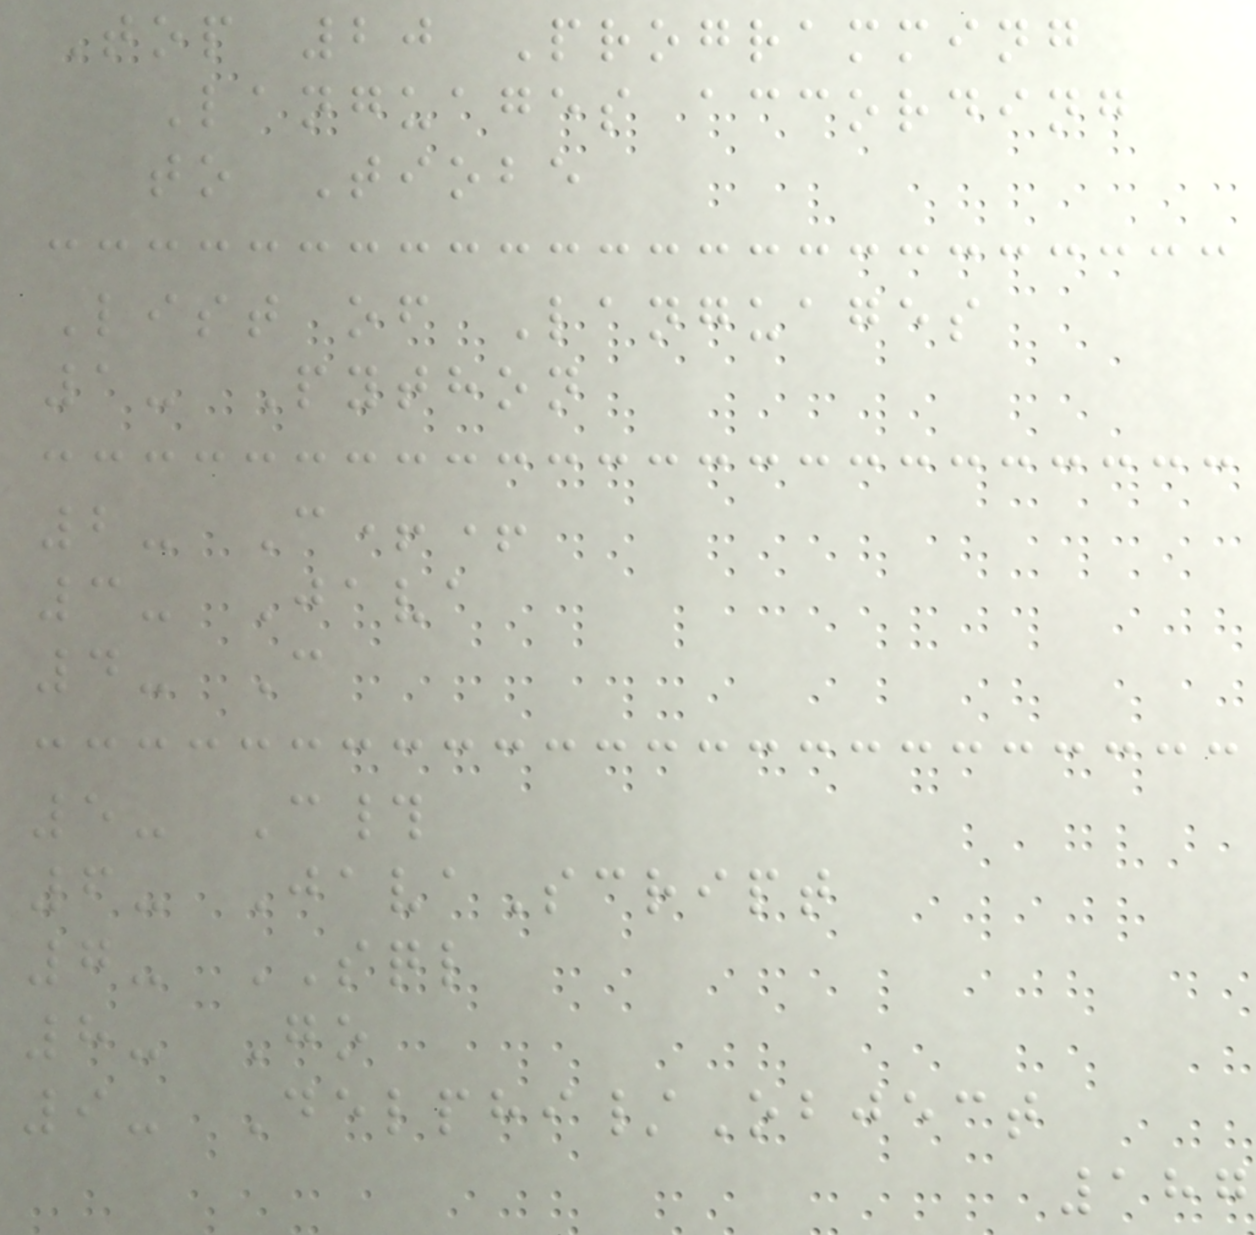Top 20 Programming
Languages according
to Tiobe
List of Languages
1- Python
2- C++
3- Java
4- C
5- C#
6- JavaScript
7- SQL
8- Go
9- Delphi/Object
187
